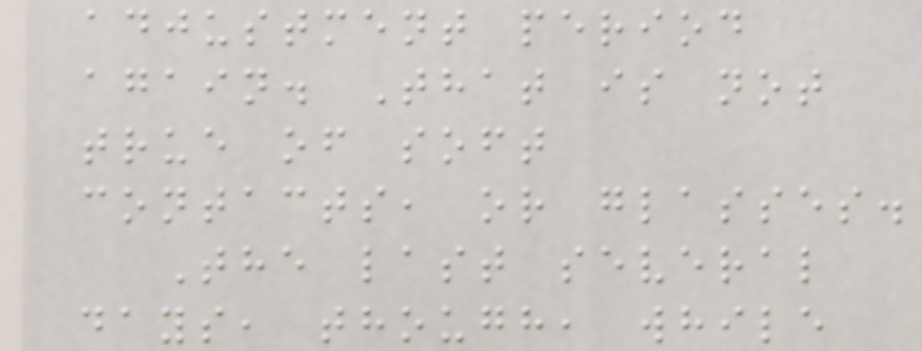adjustment period
again. That is not
true of soft
contacts, or glasses.
The last several
days, though, while
